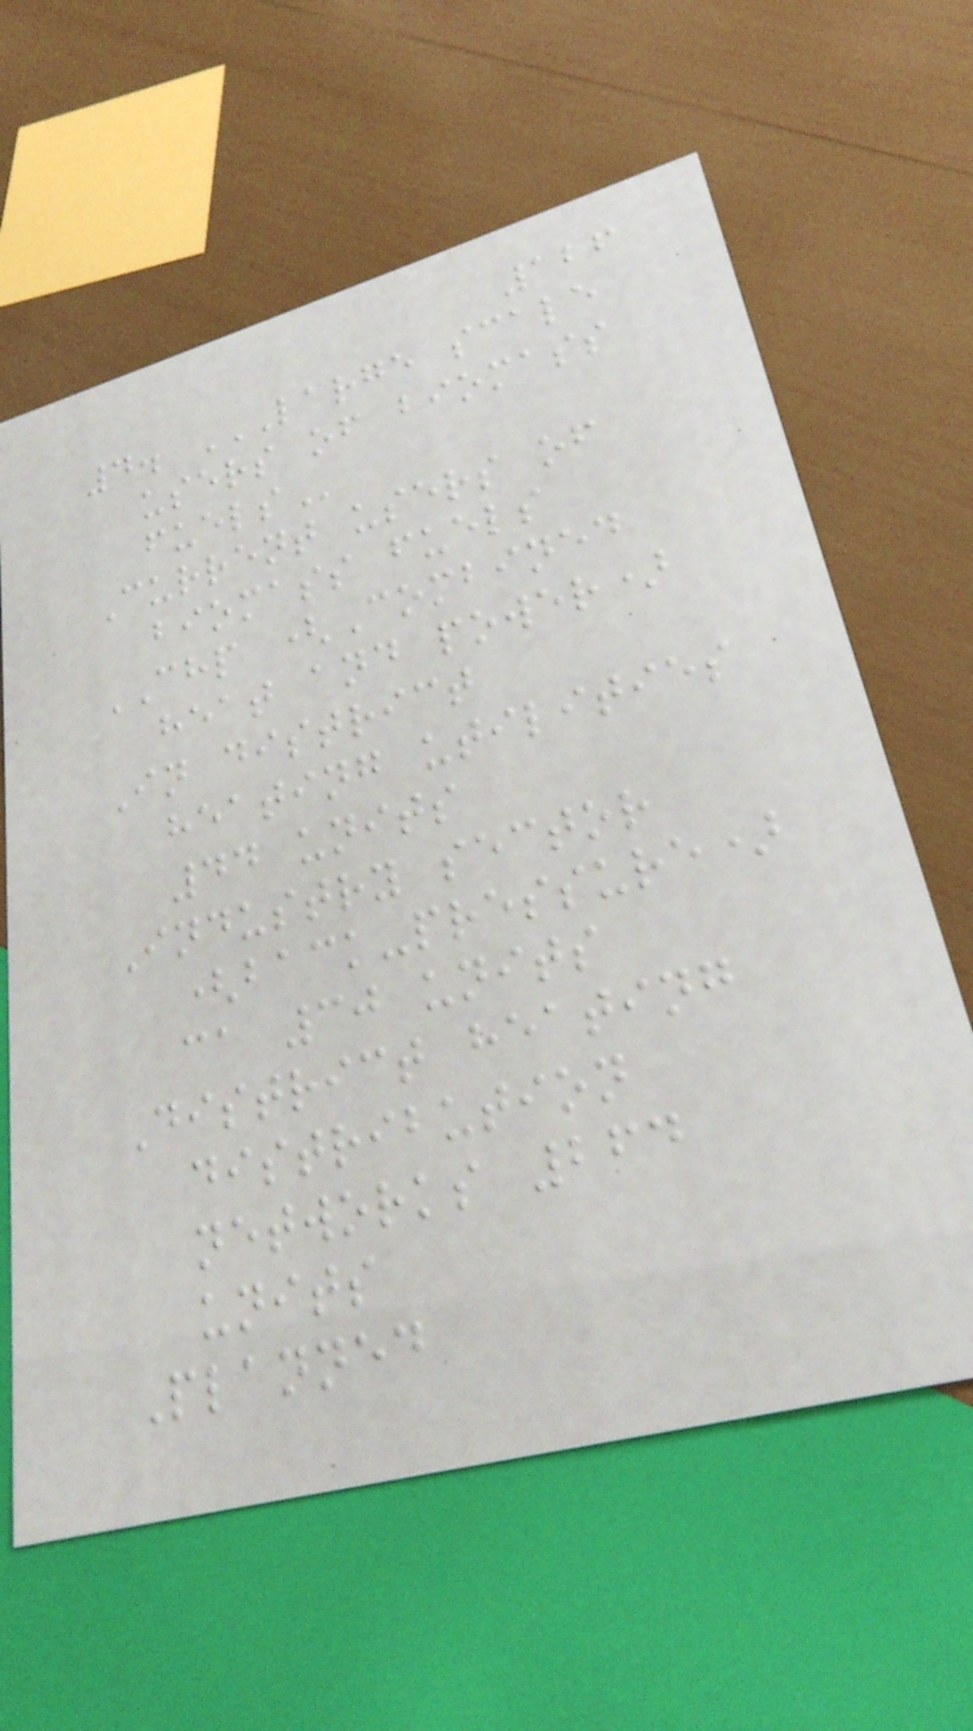126
4. LARGE SCALE
USERS OF BIOMASS
FUELS
Current users of
biomass fuels
CHP (Combined
heat and power)
In district
heating utilities
44 units
Industry sector
(back-pressure)
ca 30 units
District heating
distribution
networks 264
units
Planned
